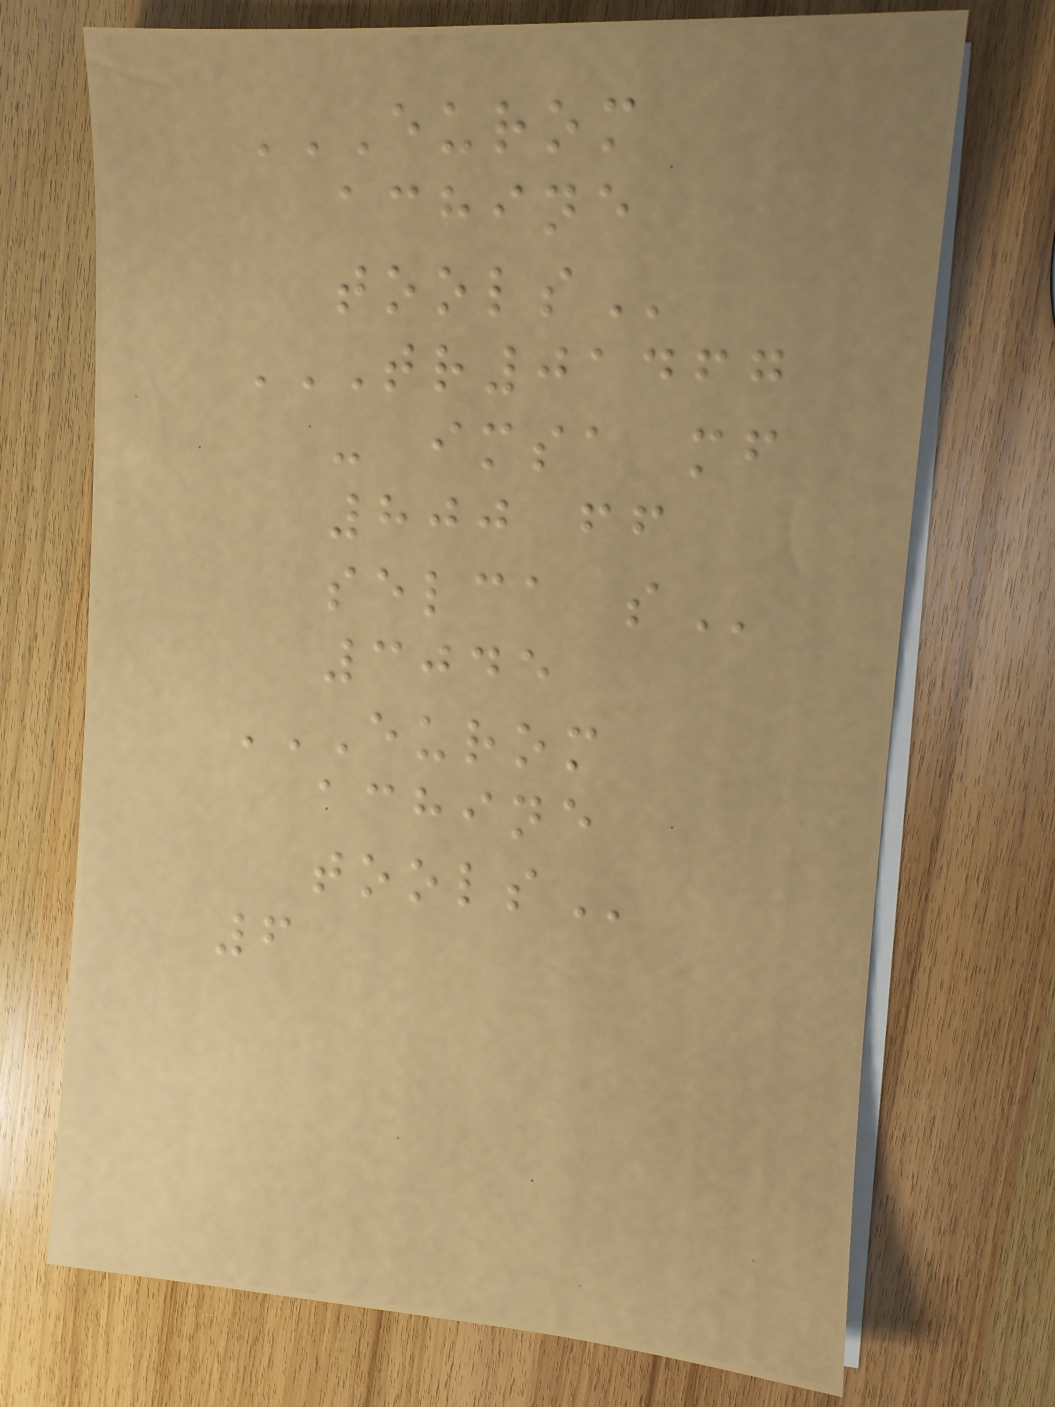EUROM
ACHINE
TOOLS
TR01467
- IMSA MF
800 FF
SELCA S
3045
EUROM
ACHINE
TOOLS
6
